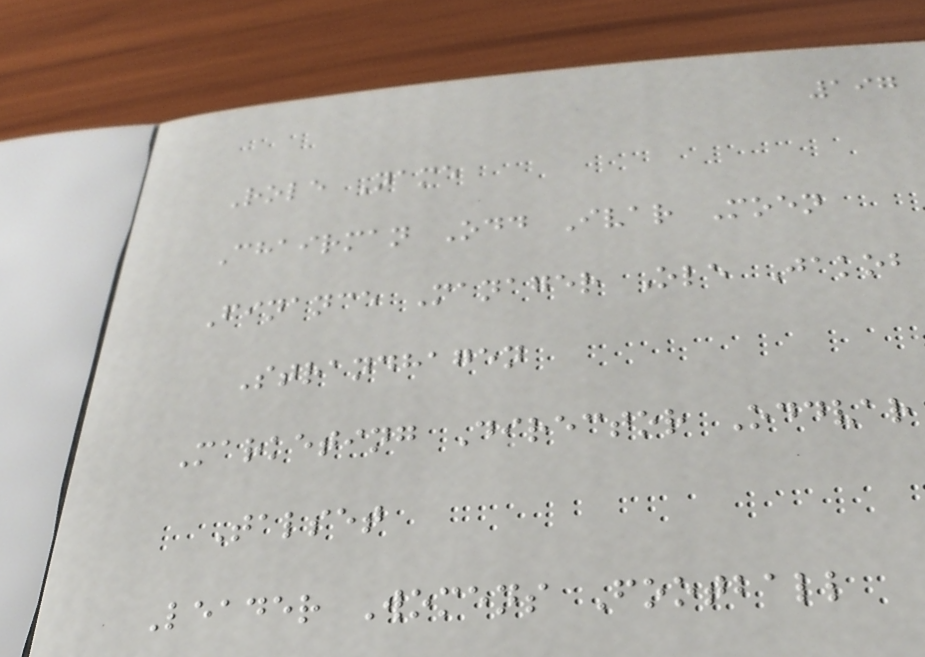197
Role Name
Chairman Odd Ivar Moen
Finance Manager Ole Jakob
Strandhagen
Marketing Director Oddvar
Talset
Leader Womens Football
